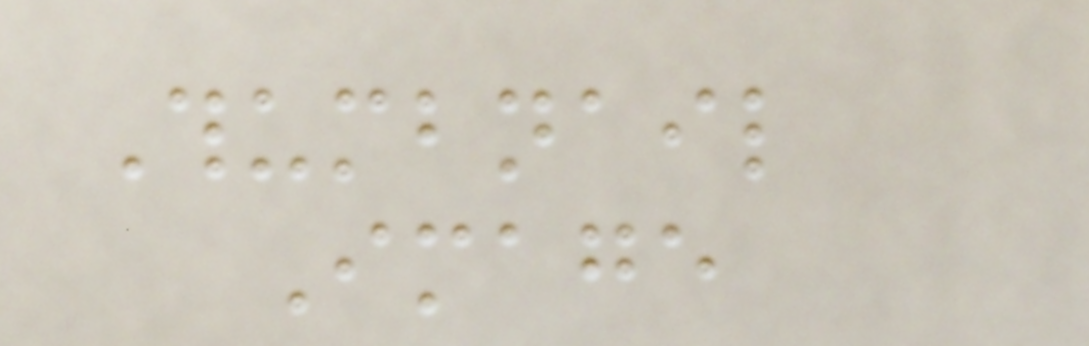Thumbnail
Image
